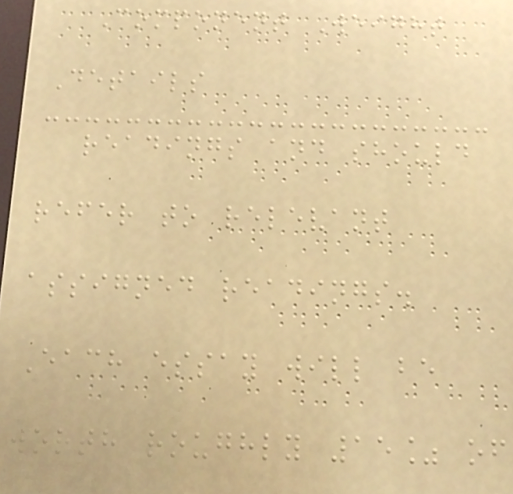Component Weight
Details
readings and should
refer to relevant
assigned readings.
Each essay will be
worth roughly 15% of
